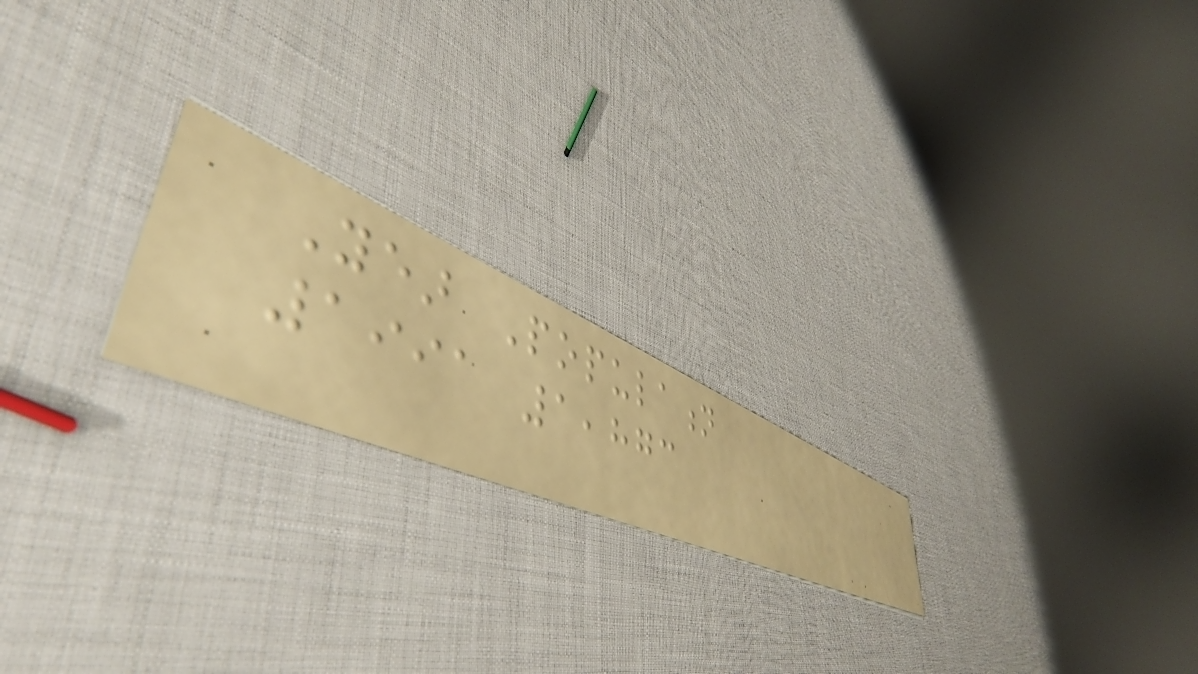Year Population
1991 1,873
